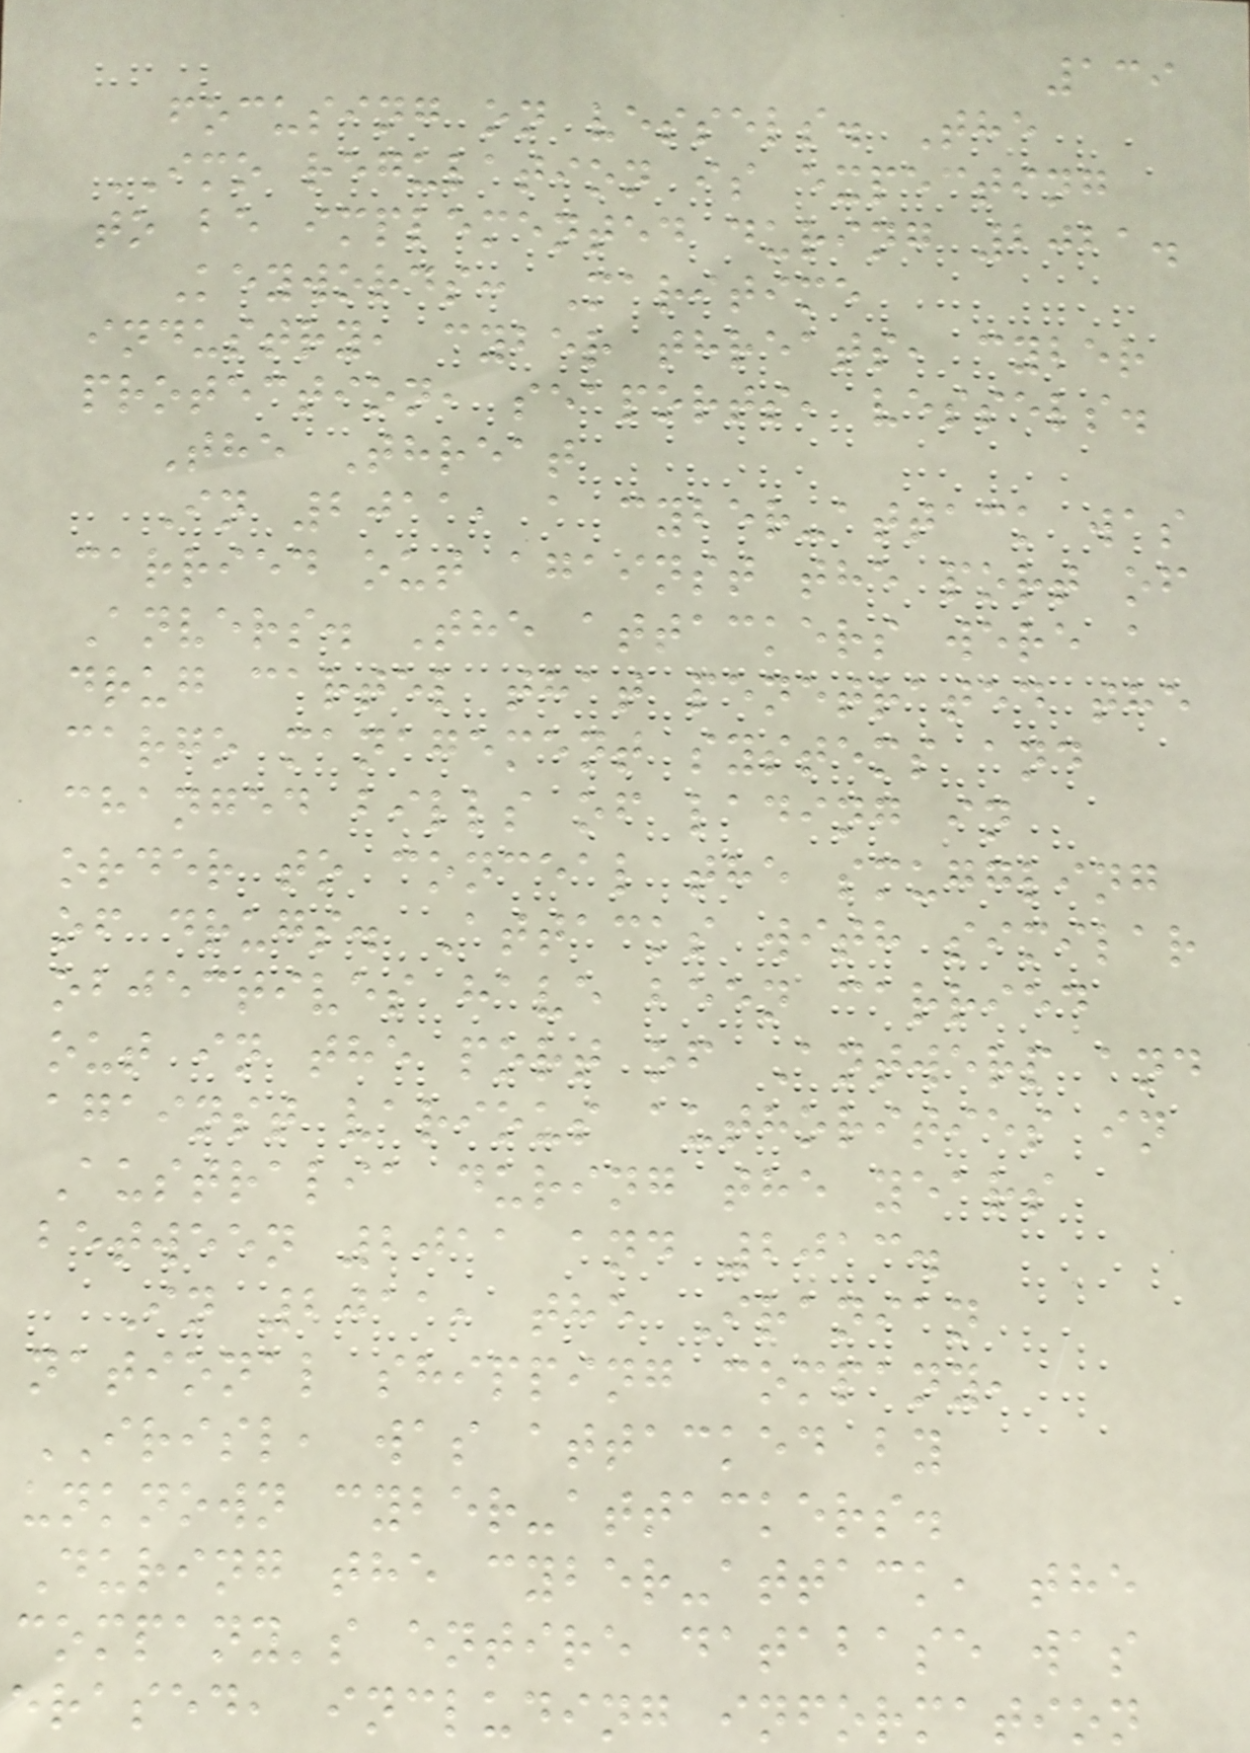139
focusing on vessels. The
IMO regulation is expecting
to be implemented during 2021.
Keywords: Maritime
industry, cyber threats, cyber
protection, seaports, vessels.
The Threat
In 2011, a cyber-attack was
carried out against the port of
Anvers. The attackers were a
drug cartel that penetrated the
cargo management systems and
changed bills of lading in
order to conceal the smuggling
of drugs. Attacks with similar
objectives have been carried
out in the port of Antwerp and
against various authorities in
Australia during the years
between 2011 and 2013.
In 2011, the Iranian
national shipping company,
IRISL, was attacked by
unknown cyber-attackers.
During the cyber-attack, the
company's entire database was
erased, including information
